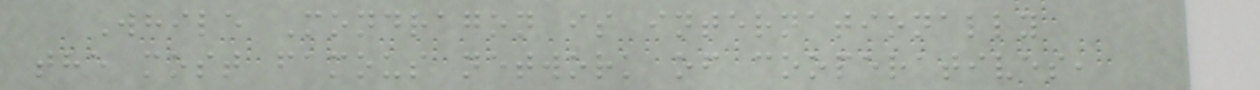While Mondragon is internationally
the most famous network of cooperatives,
